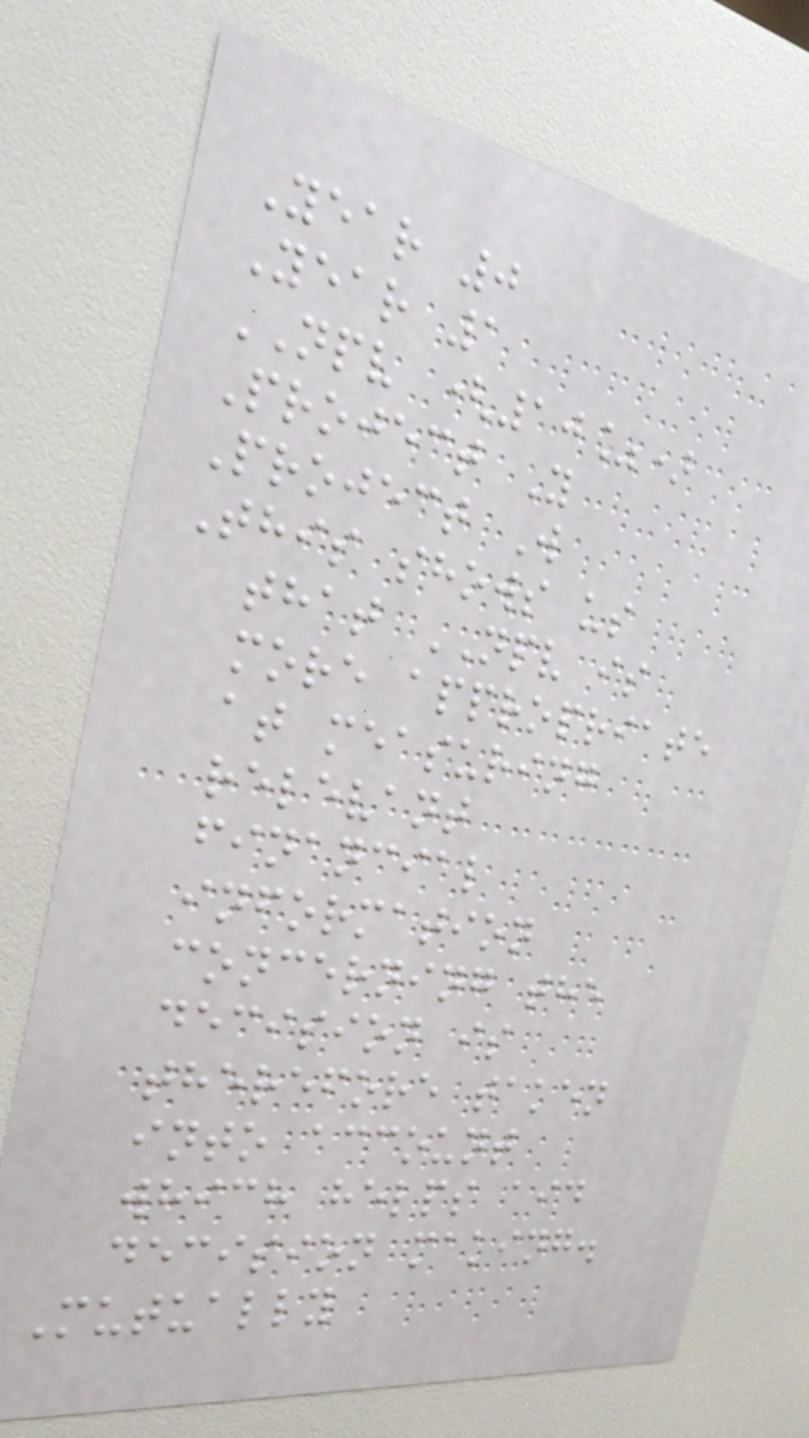Year 0
Year 1
NPV (10%)
Project Y
Project W
This shows us
that NPV is
more appropriate
at measuring
relevant
financial
information
concerning the
decision is
therefore taken
into account
which helps aid
decision making.
Mutually
